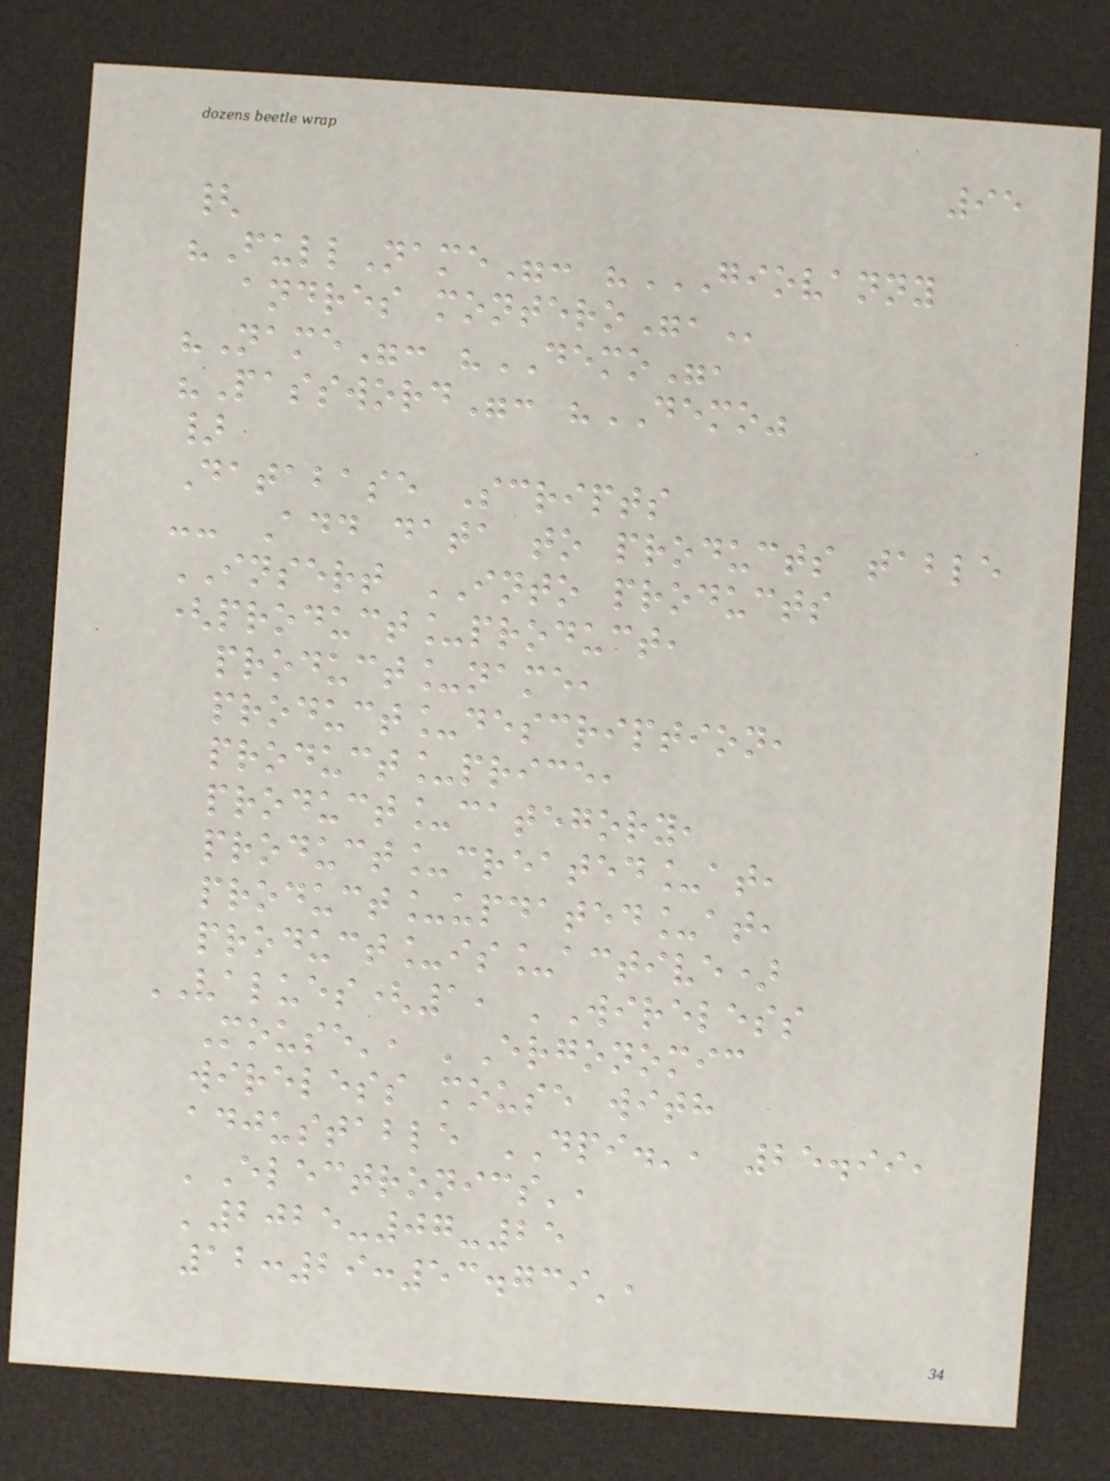95
{
"FullName": "GIOVANNY
ANDRES MONTERO",
"Name": "DEMO",
"Password": "DEMO"
}
Database Scripts
-- Add data to products table
INSERT INTO products
(product_product,
product_name,
product_description,
product_price,
product_category,
product_created_at,
product_updated_at,
product_is_active)
VALUES(1, 'Wireless
Mouse', 'Ergonomic
wireless mouse with
adjustable DPI.', 25.99,
'Electronics',
'2025-07-25
12:29:53.739',
